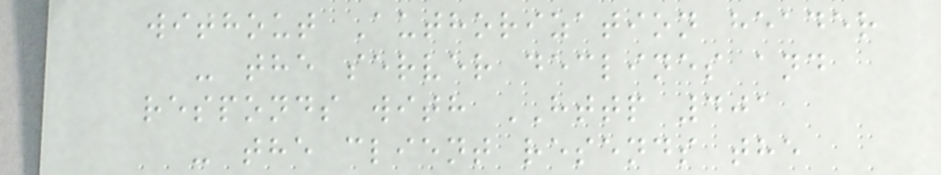without Authorization header
- the server declines and
responds with HTTP 401
- the client resends the
